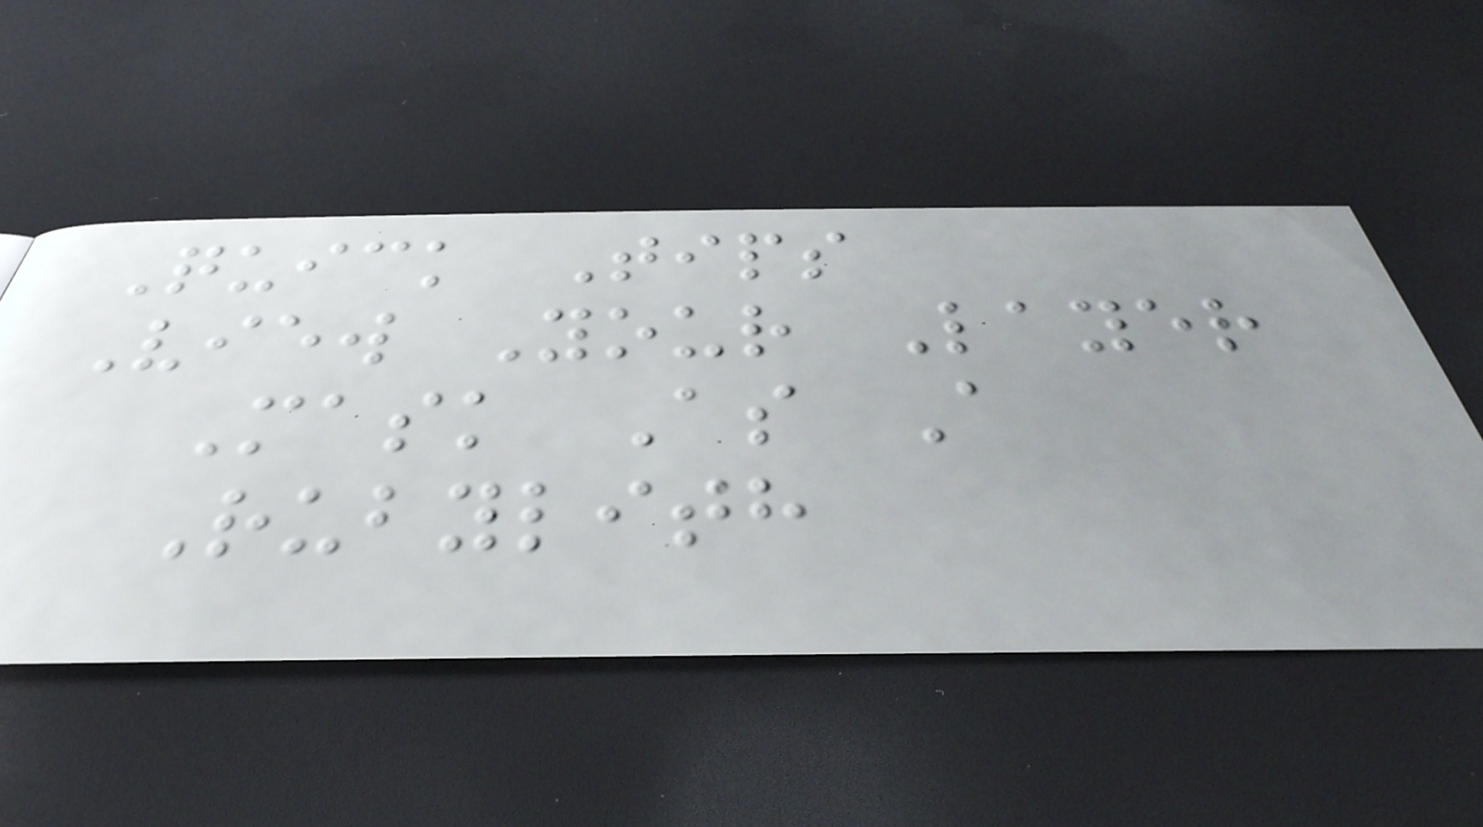Quick Tips
View Your Layer
Mask As A
Rubylith
